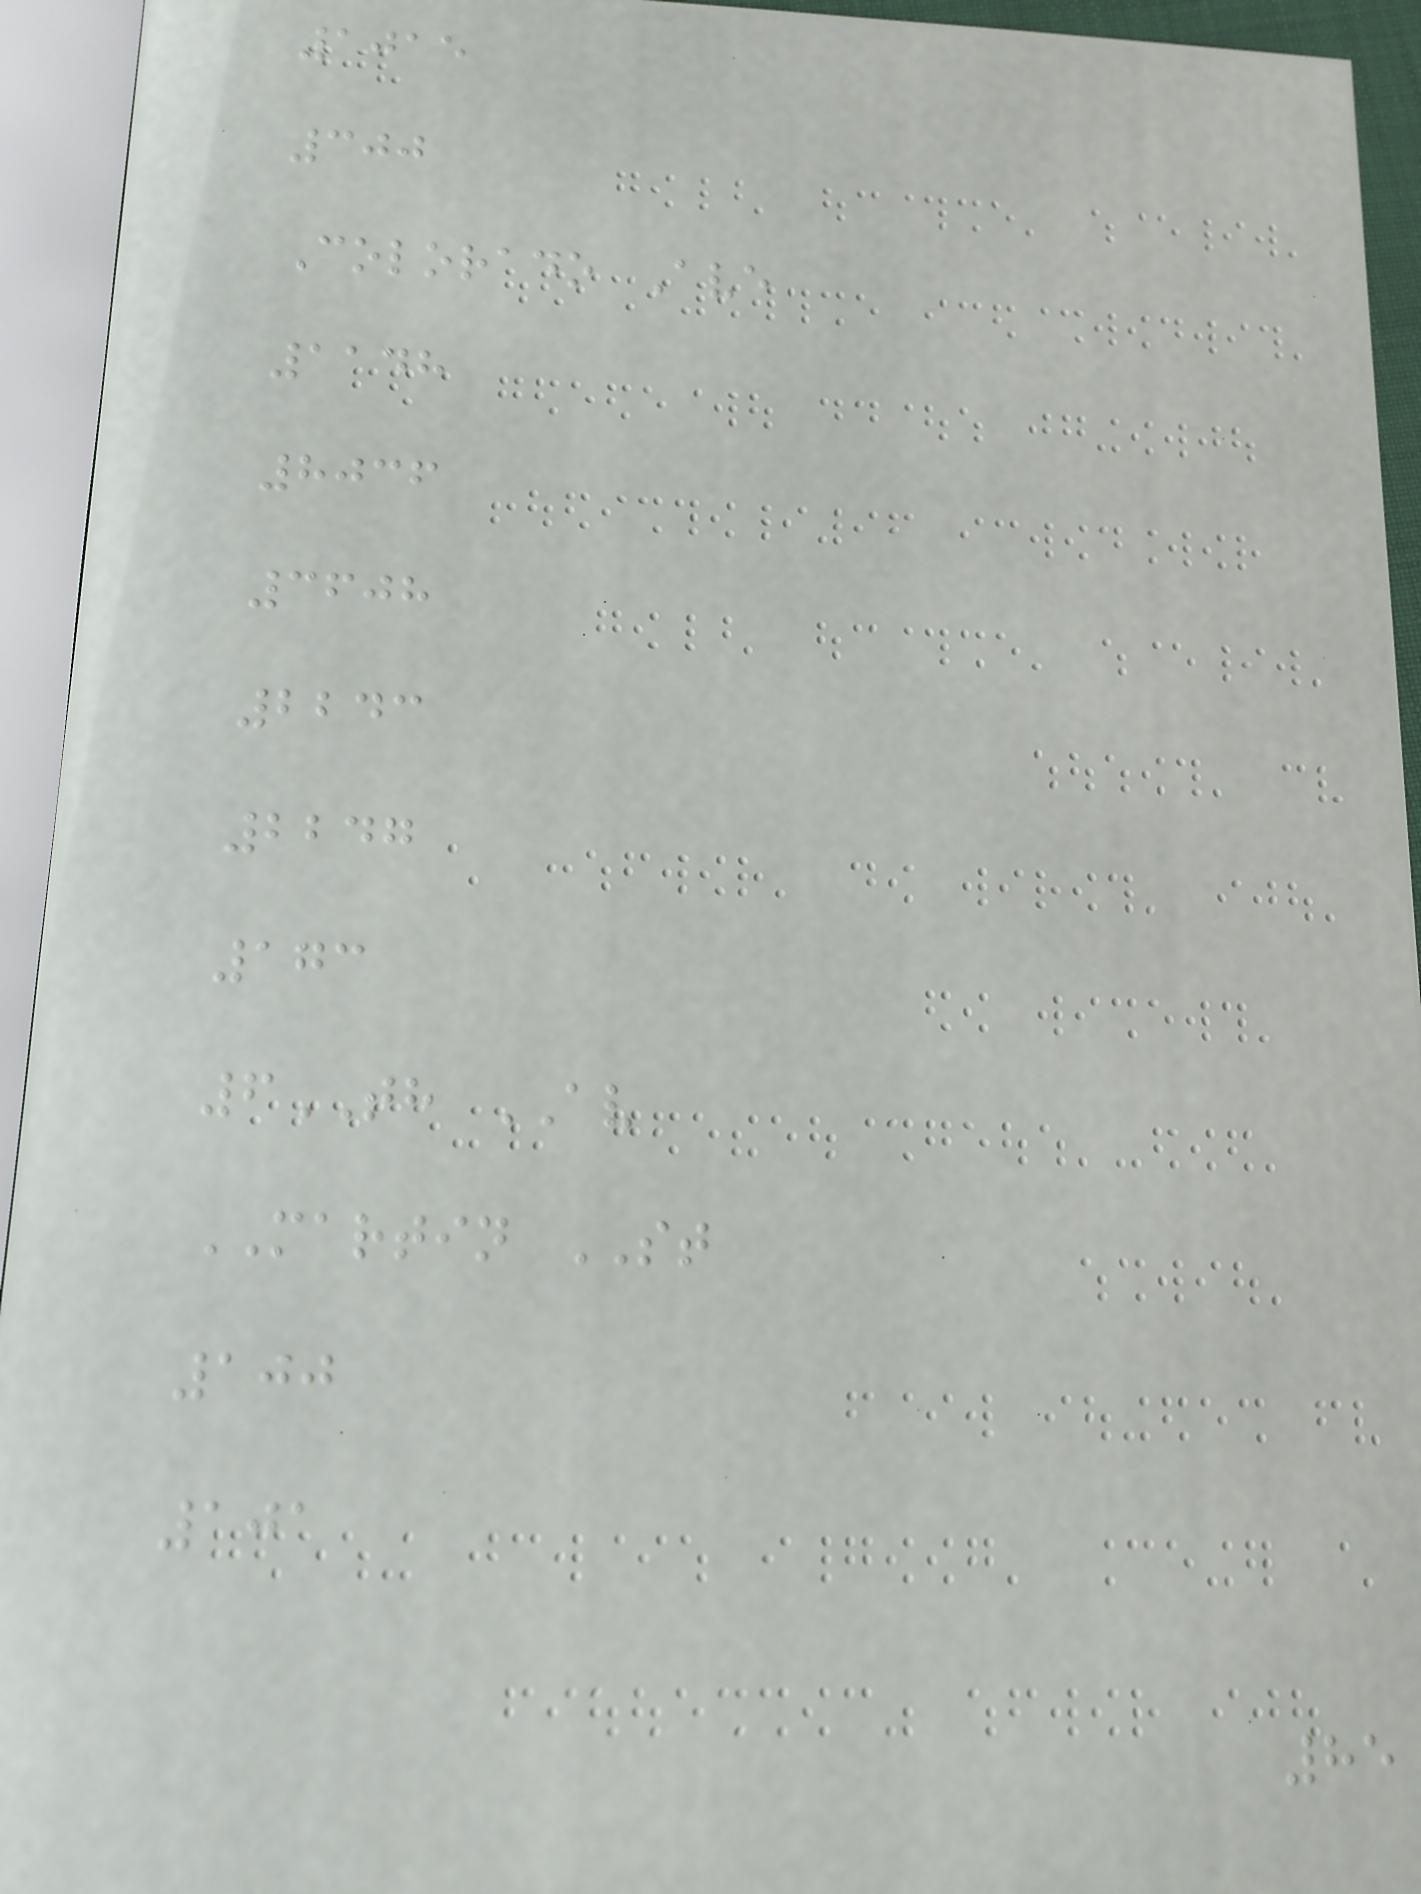1015
300
Colorado Ave
1148
8036
3608
2243
2247
173
6TH AV
MARTIN ST
100
101
85
